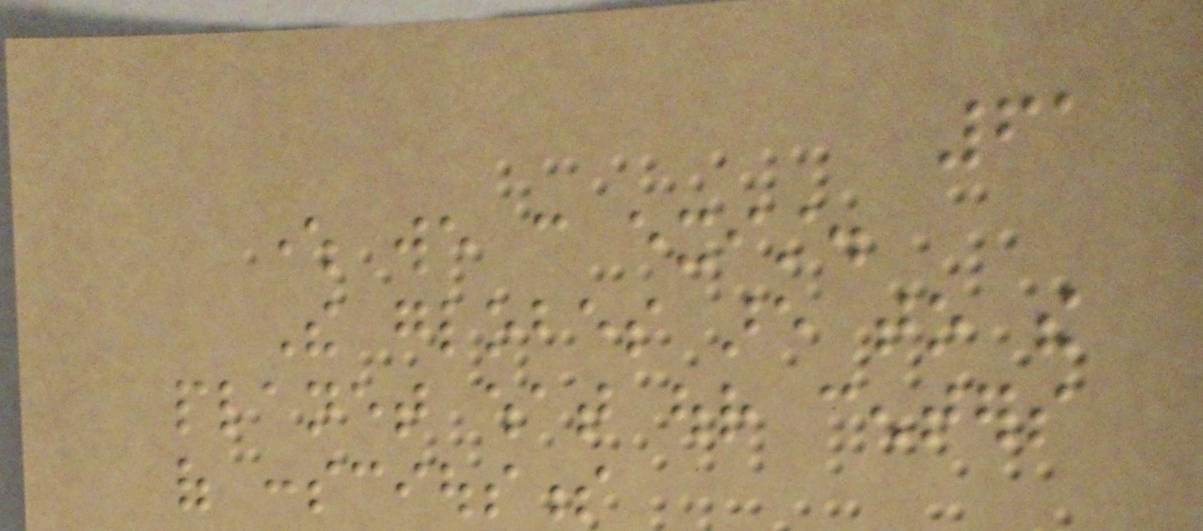61
where we can exist.
The globes are to the
planet what our centers
of consciousness
